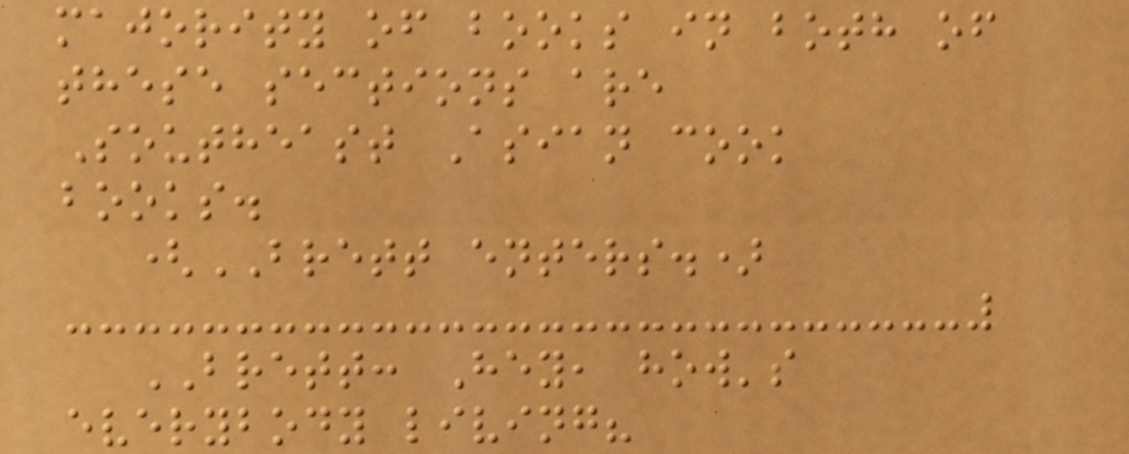majority of books in both of
these sections are
Southeast Asian cook
books.
(BRETT enters.)
BRETT: Hey, how's
everybody living?
